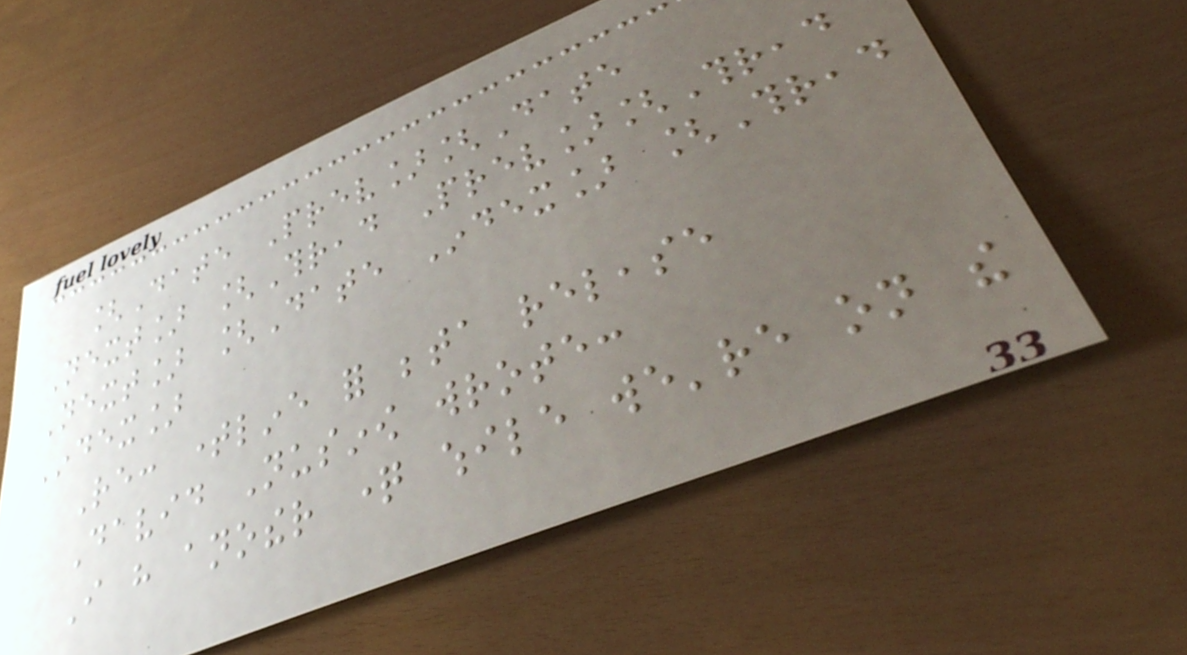[Date Prev][Date
Next] [Thread Prev][Thread
Next] [Date Index] [Thread
Index]
Re: timeline for beta release
David Nusinow wrote:
I have another question while we're on the
